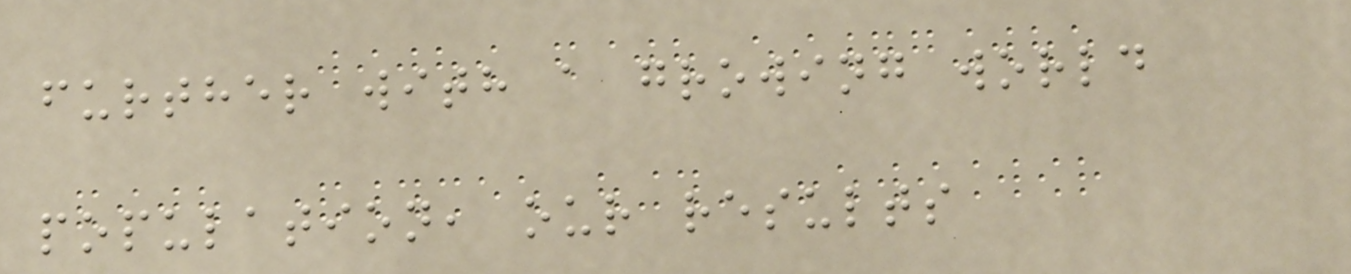further with a growing world
population, our results
